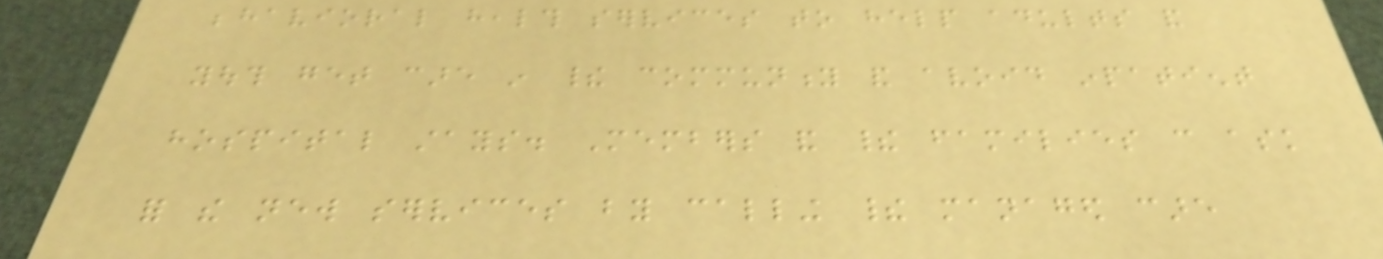behavioral health services to help adults and
youth get care in their community and avoid inpatient
hospital stays. Members and their families can ask
for the new services by calling their managed care
